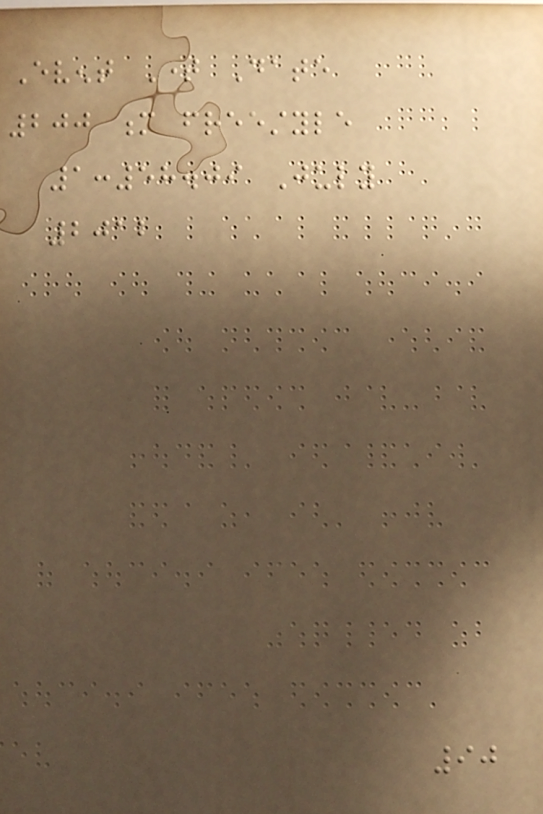Event Time Date
200 m freestyle
1:58.09 July
2012
90
